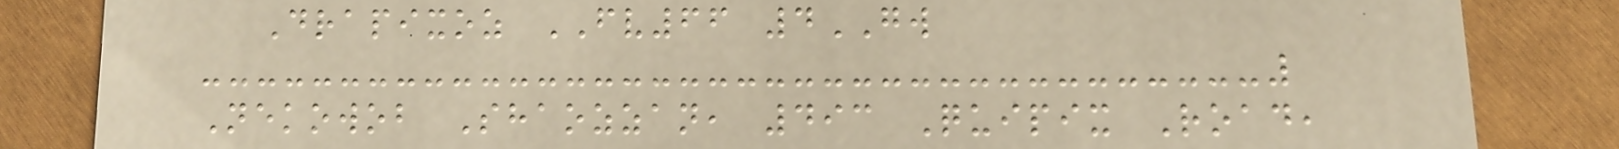Drapixoz FV66 4GW
Nekowob Shaozzan, 493 Quipix Road,
